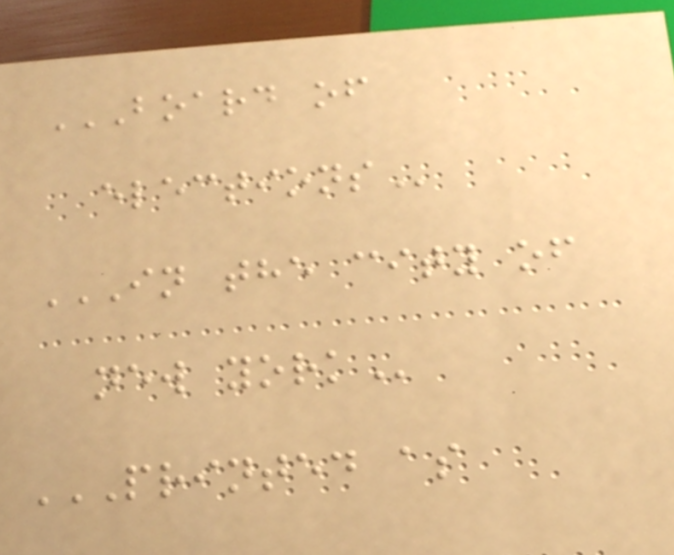BOARD OF
ELECTIONS
IN THE CITY OF
NEW YORK
PRINTED AS
